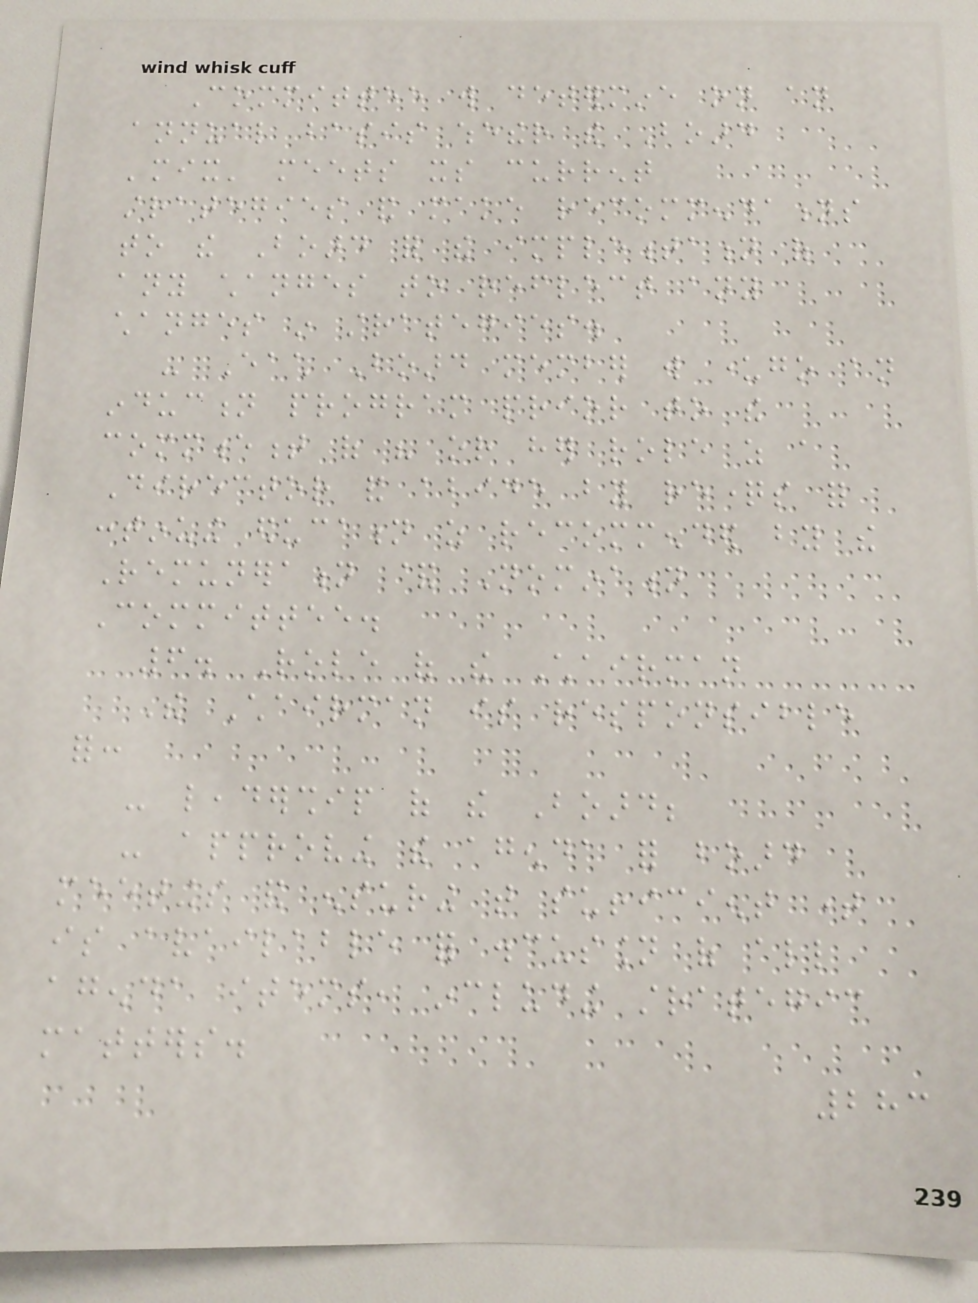Committee will determine on an
annual basis whether the Board
'mix' meets its current
strategies and make recommendations
to the Board for the implementation of
any changes to reflect any
changes in strategies.
- Each Board member will undergo an
induction program prior to the
commencement of his or her role as a
Director and abide by requestions for
continuing education as recommended by the
Remuneration & Nomination
Committee.
6. Role of the Chairman
The Chairman is responsible
for:
- leadership of the Board;
- approving the agenda for board
meetings and ensuring that sufficient time
is available for discussion of all
agenda items, including strategic
matters.
283
